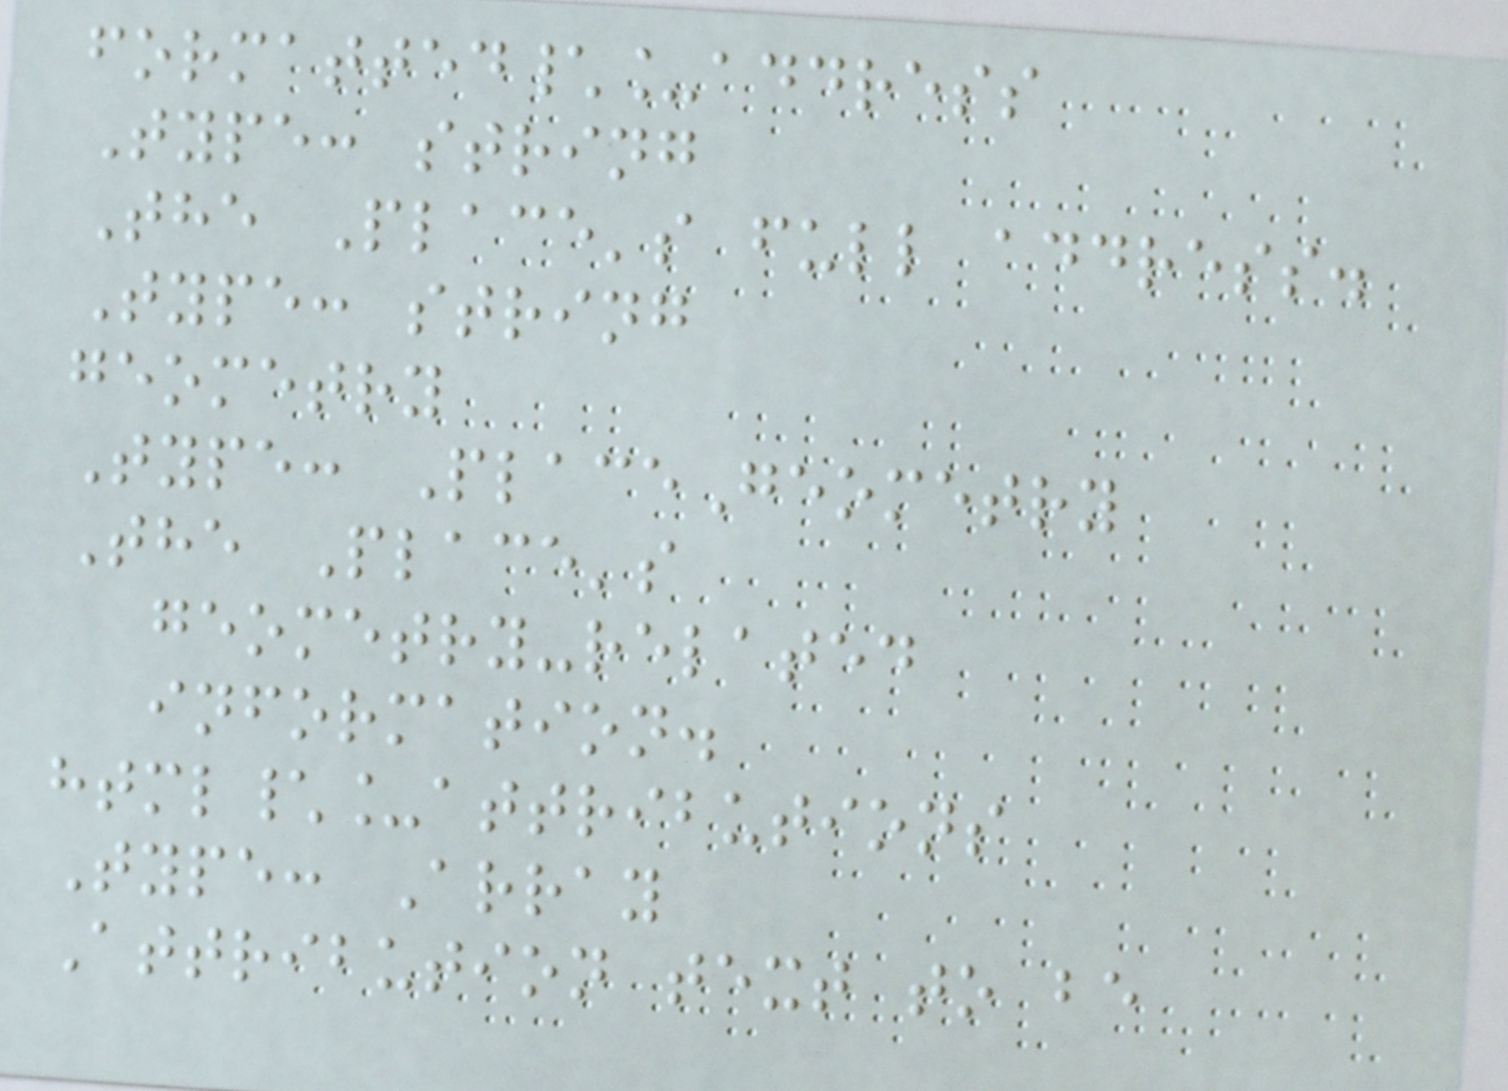formatted\_address
Type: string
The Place's full address.
Type: string
geometry
Type: PlaceGeometry
The Place's
geometry-related
information.
html\_attributions
Type: Array
Attribution text to be
